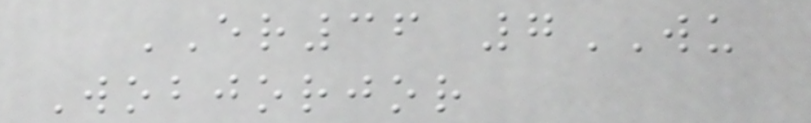ER36 7WU
Wobjorjor
